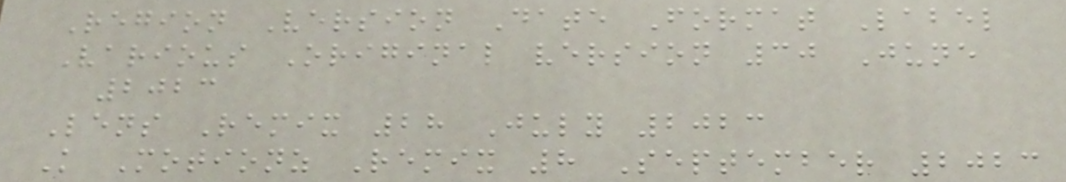Region Version Date Format Label
Various Original version 30 June
2023
Lens Remix 28 July 2023
K Motionz Remix 8 September 2023
